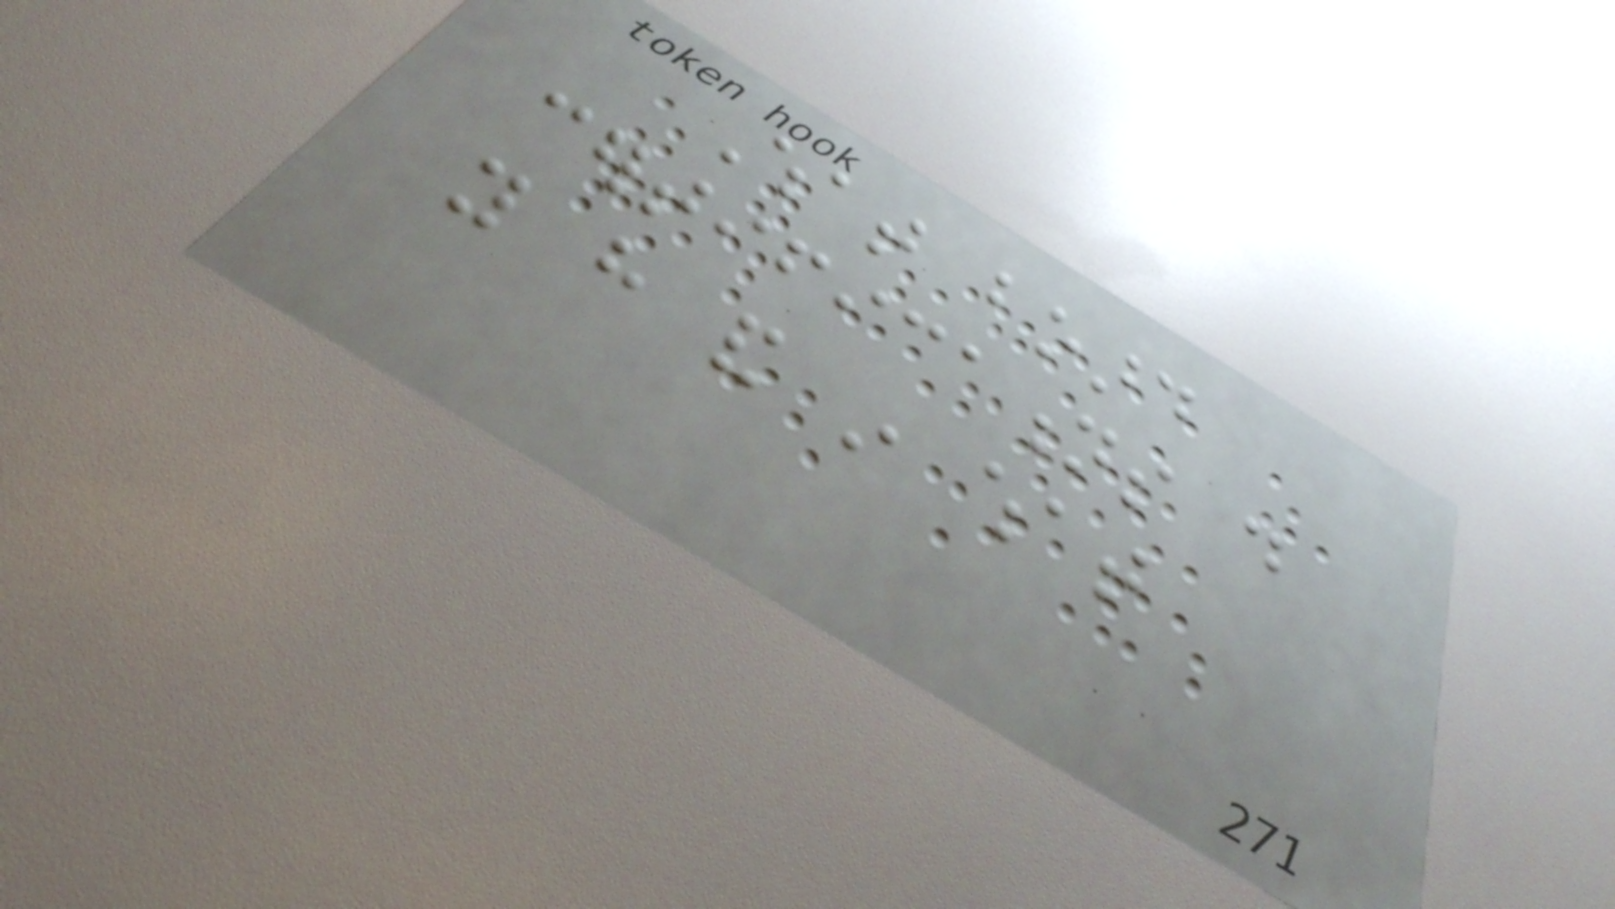What board
certifications do
you have and in what
